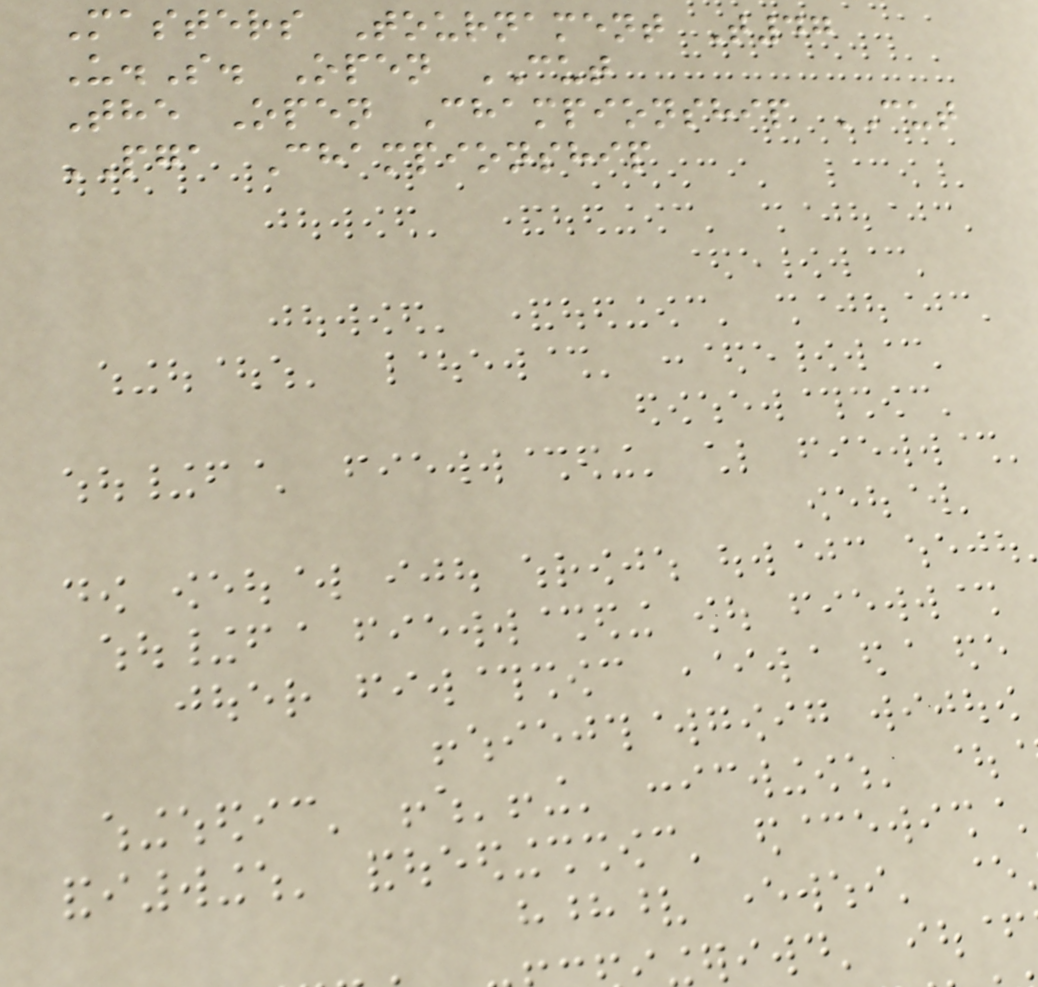Masters Tournament T47
U.S. Open CUT
The Open Championship CUT
PGA Championship
